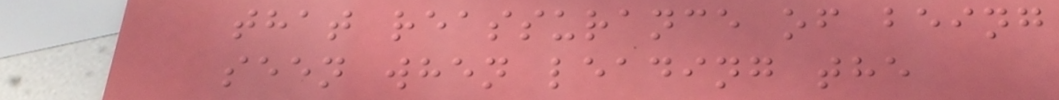that reassurance of being
seen when leading the
